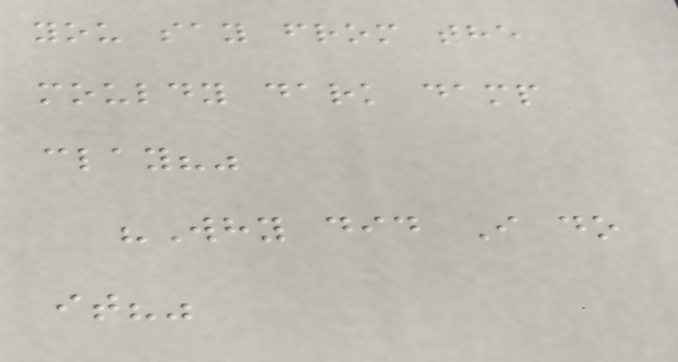you say from the
mouldy dark damp
clay?"
"Why did I do
it?"
